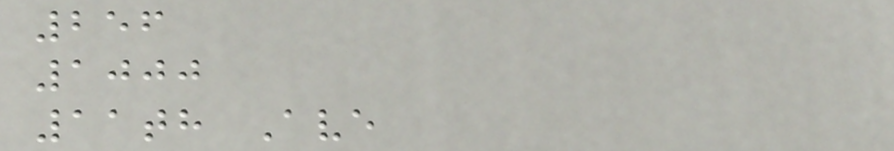256
1000
11th Ave
